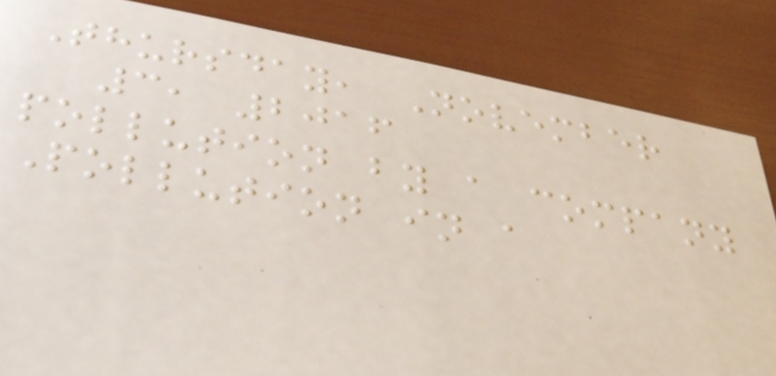Thursday, November
3, 2016
pollution by a company
Pollution in a
